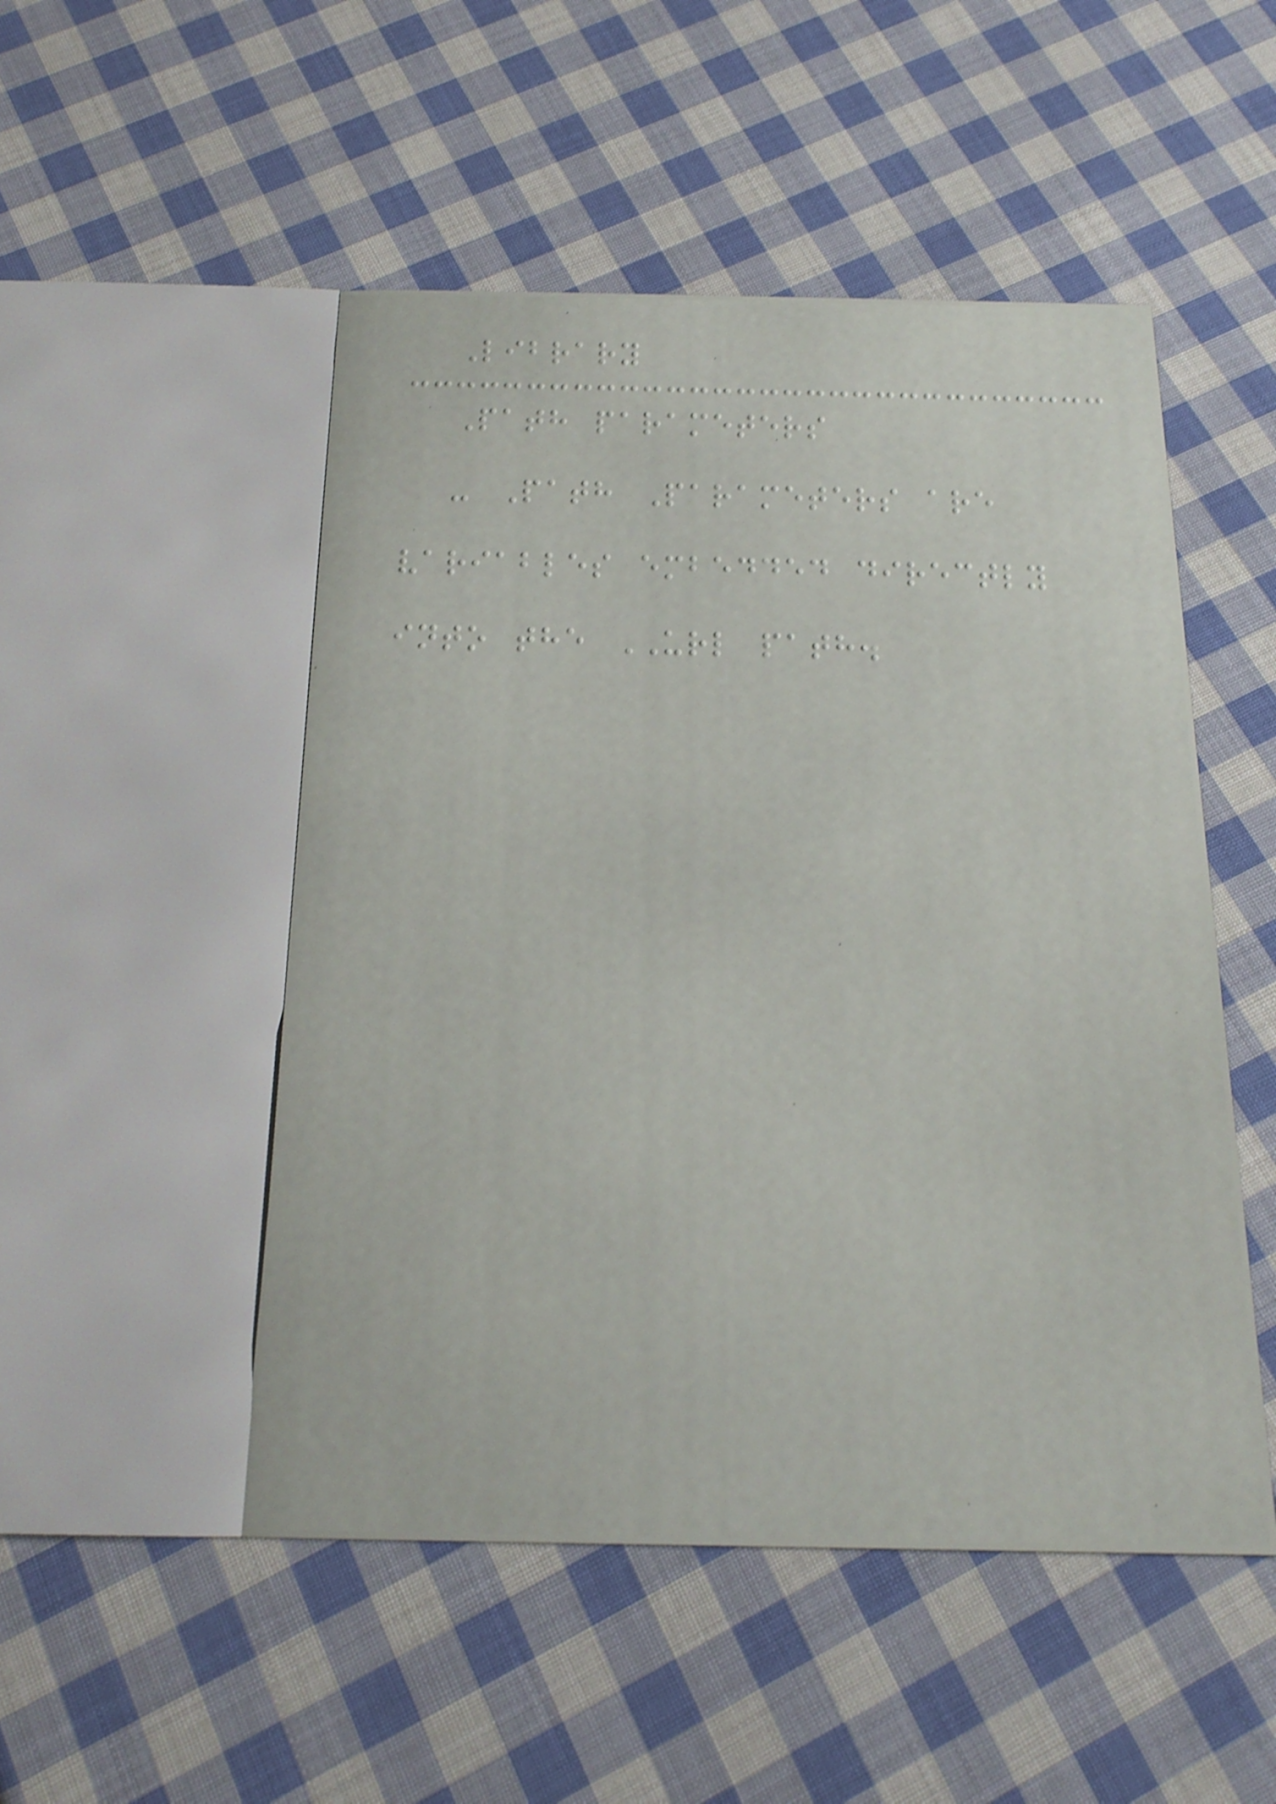Library
Path parameters
- Path Parameters are
variables embedded directly
into the URL path.
